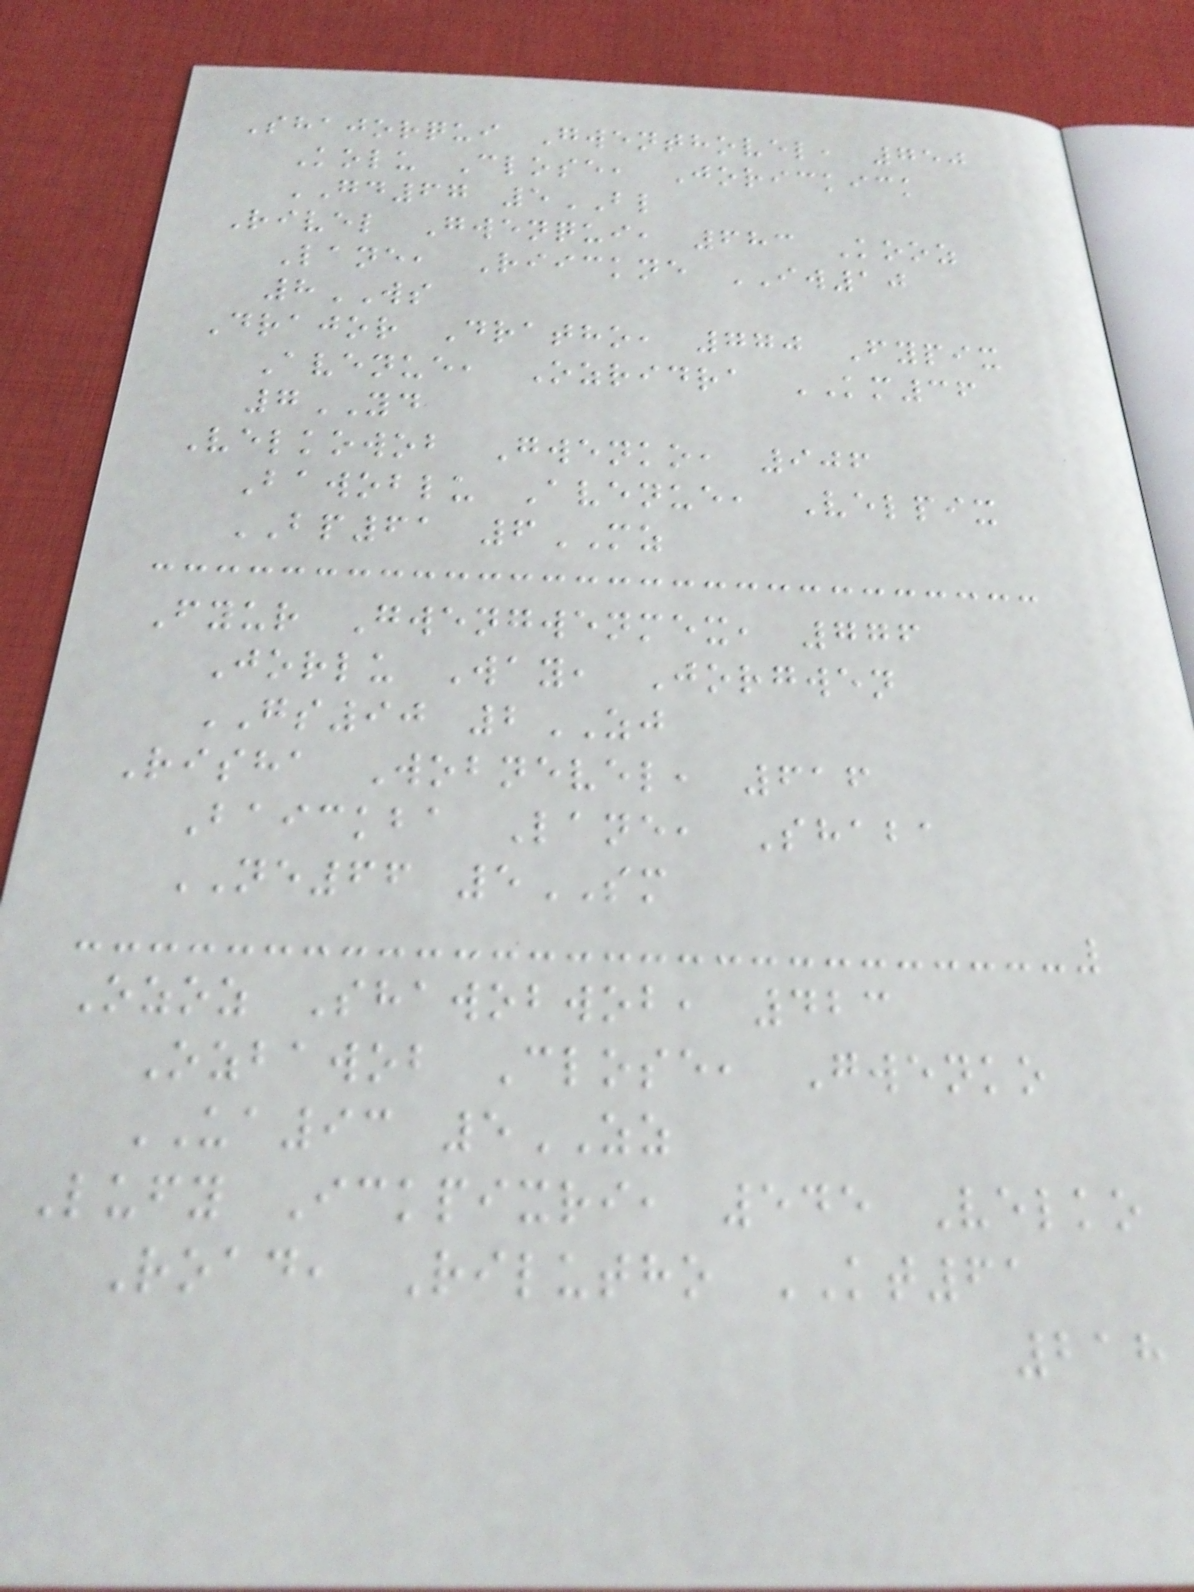Shajorqui Gwenthovel, 750
Kolu Close, Jorickick
GD67 5BL
Rivel Gwenqui, 683 Kooz
Lane, Riickne IW10
8WS
Drajor Dratho, 770 Fypix
Avenue, Ozridra KM36
7YD
Velkowob Gwenko, 906
Bawoblu Avenue, Velpix
BP61 6MZ
Fyur Gwengwenmex, 776
Jorlu Way, Jorgwen
GS90 2ZJ
Risha Wobnevel, 616
Baickba Lane, Shaba
NE66 5SM
Ozoz Shawobwob, 423
Ozbawob Close, Gwenko
UA93 5ZZ
Lufy Ickpixri, 545 Velko
Road, Rilutho KT61
218
